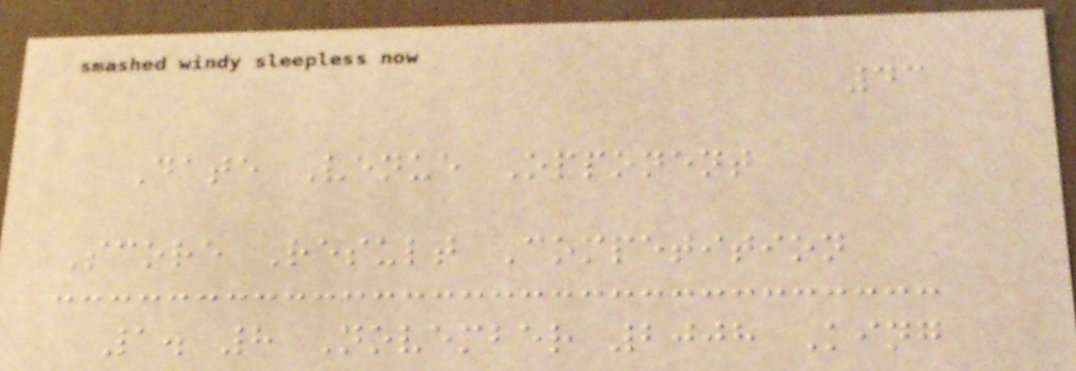43
Date Venue Opponent
Score Result Competition
1. 8 November 2008 King
